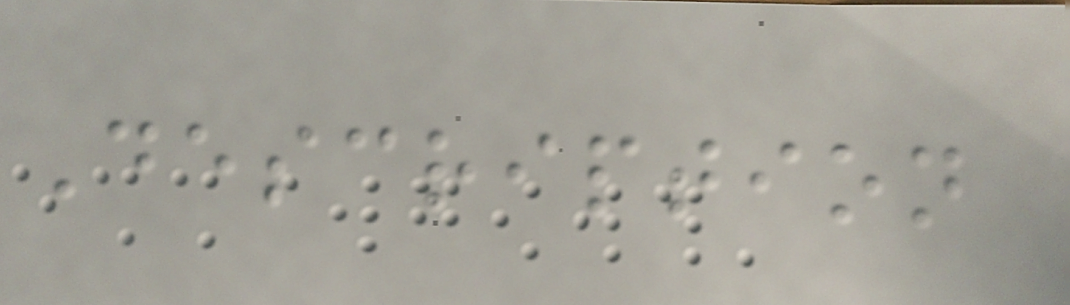Description
